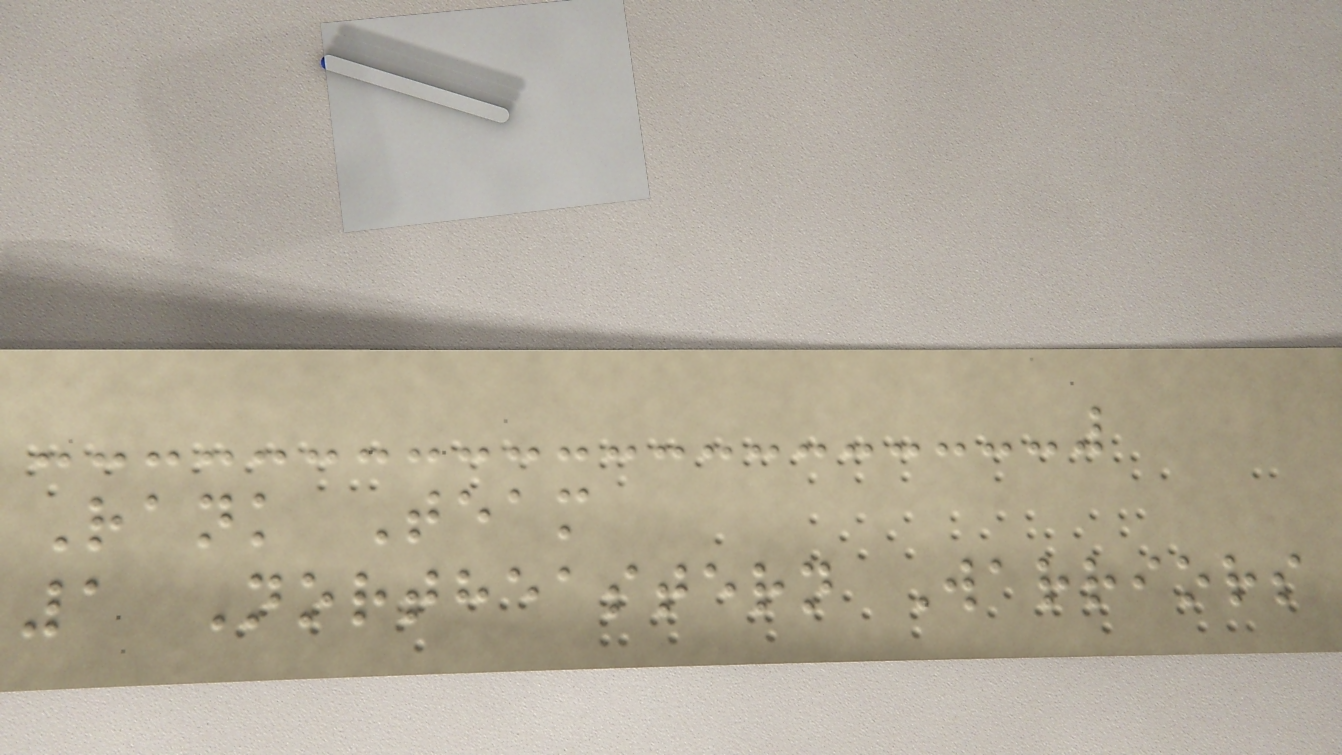Rank Team
1 Northeastern Warriors
